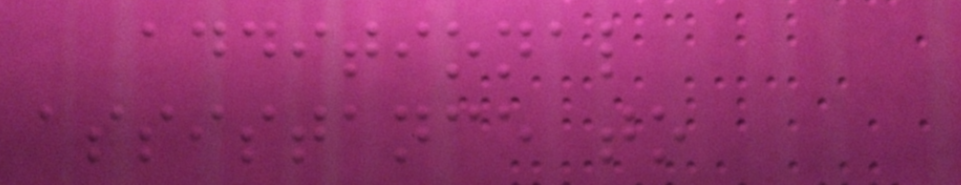additional
assistance to
